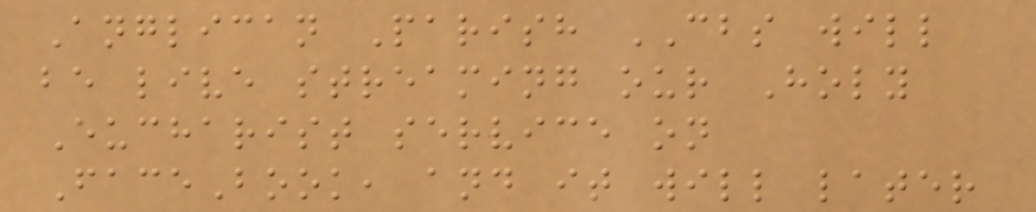Anglican Parish CBS will
be live streaming our Holy
Eucharist service on
FaceBook, and it will later
